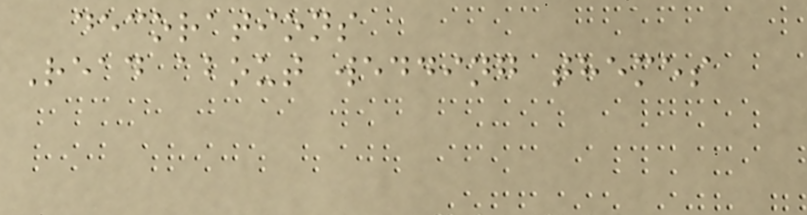decorations
Read about wedding themes
